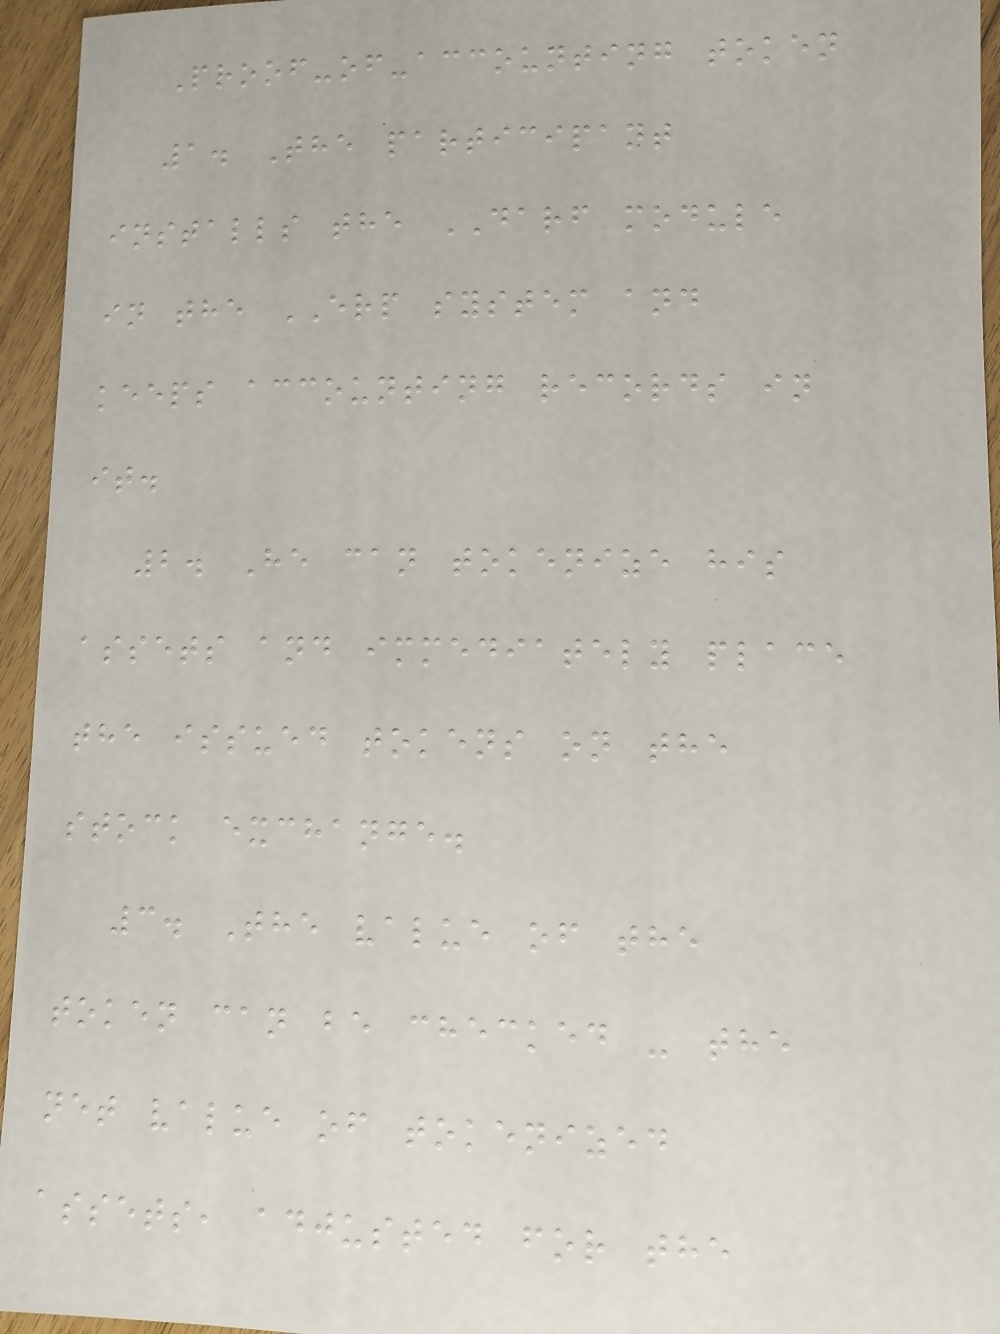Proof-of-accounting token
1. The participant
installs the DARF module
in the ERP system and
keeps accounting records in
it.
2. He can tokenize his
assets and immediately place
the issued tokens on the
stock exchange.
3. The value of the
token can be checked - the
net value of tokenized
assets, adjusted for the
